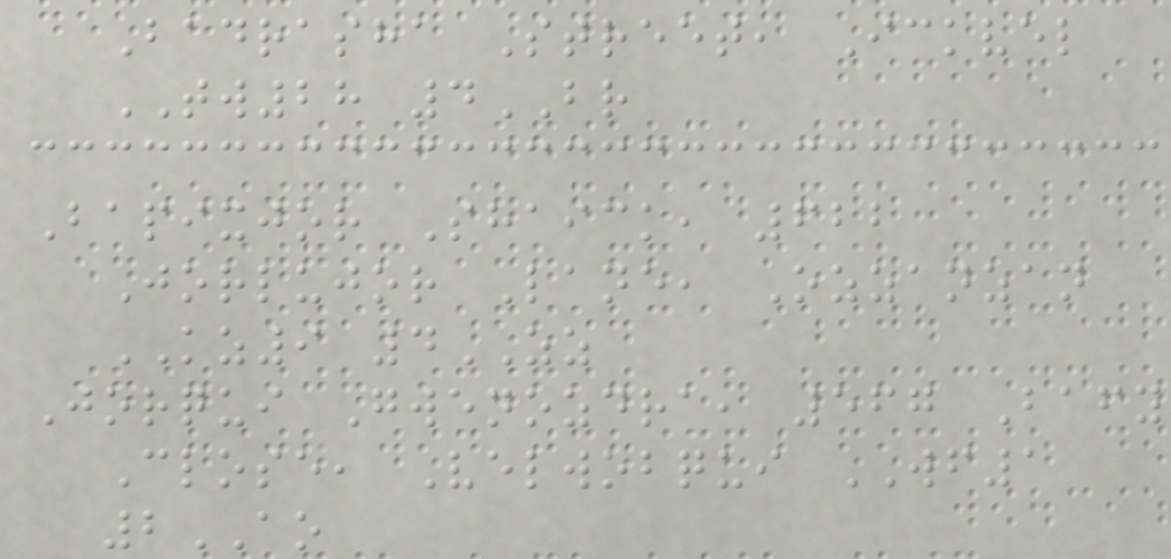Badrasha Street, Ickvel
TW28 4BR
Bapixjor Shaick, 622
Jorlujor Lane, Ozzanzan
KZ9 4ZZ
Jorqui Gwenozdra, 567 Bafy
Close, Velwobqui WF1
2AO
